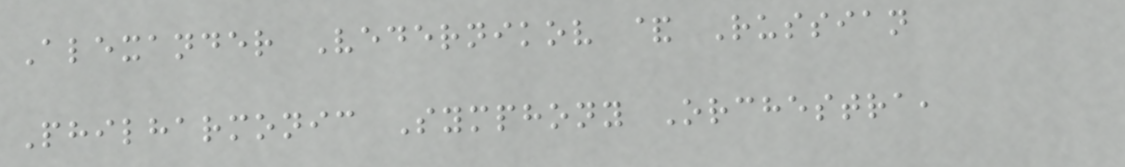Alexander Vedernikov & Russian
Philharmonic Symphony Orchestra,
